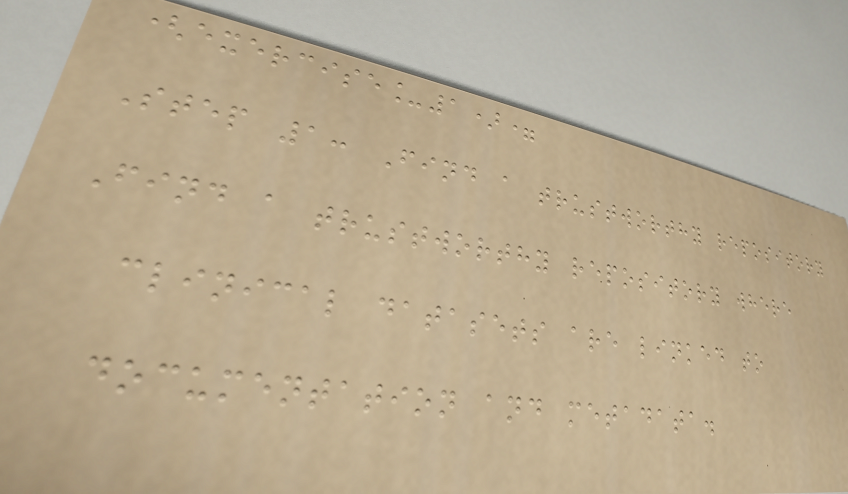(exercise_1)=
Step 1: Find a trustworthy repository
Find a trustworthy repository where
clinical datasets are linked to
documentation and metadata.
